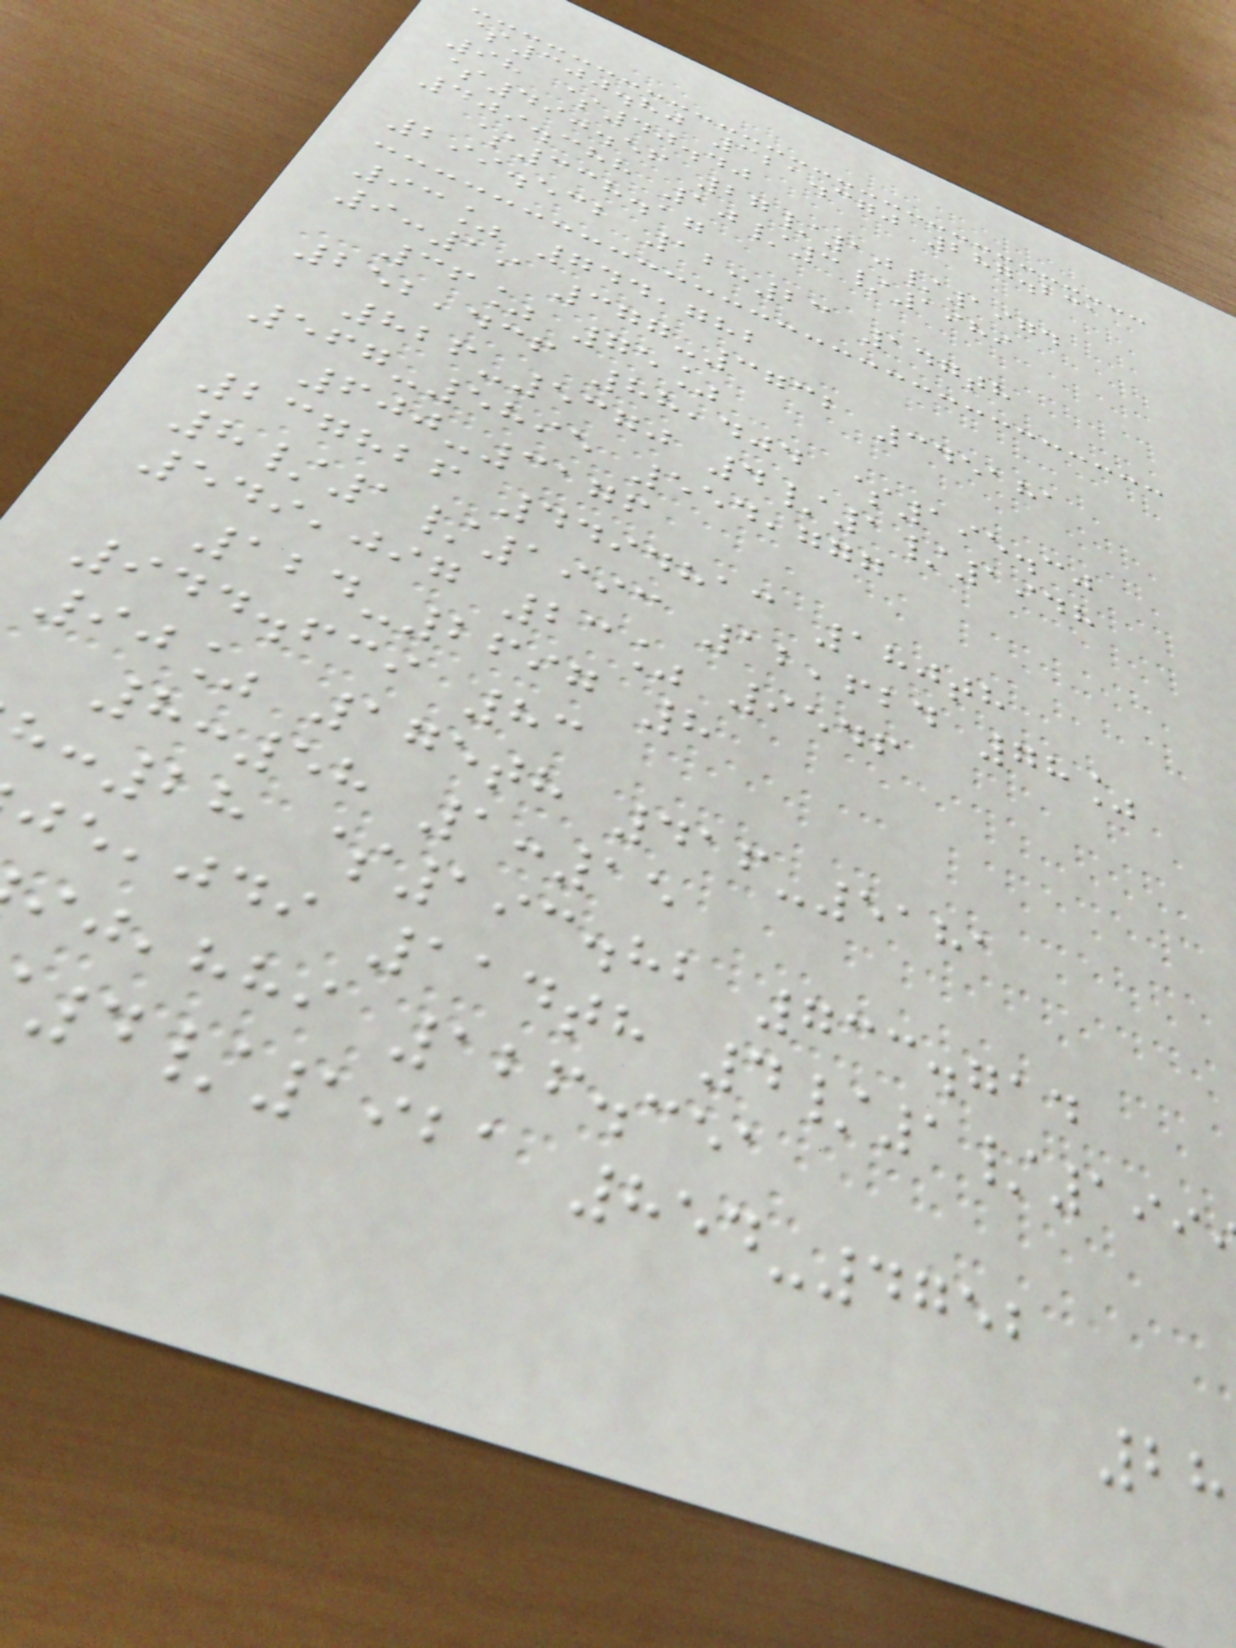$300.80 321.370 287.231
98 $40.40
$490.56 27/10/1974
409.388 10/3/1989
$338.17
299.532 12:23 147th
93% 744,782
9:19 377-3732 345181
36% 75%
252,436 88,404 $195.30
826-5370 4/1/1948
567-5895 554,777
600-3176
237826 4494813 180th
8/1/1993 12,624 78%
549,097 23% 9546
124-2697 8
944.639 83
90% 175th 416-5181
8:58 1:15
:28 $193.82 733.714
,jdi 114th 4/1/199
,hhi 126.351
4/1921 854-4752
